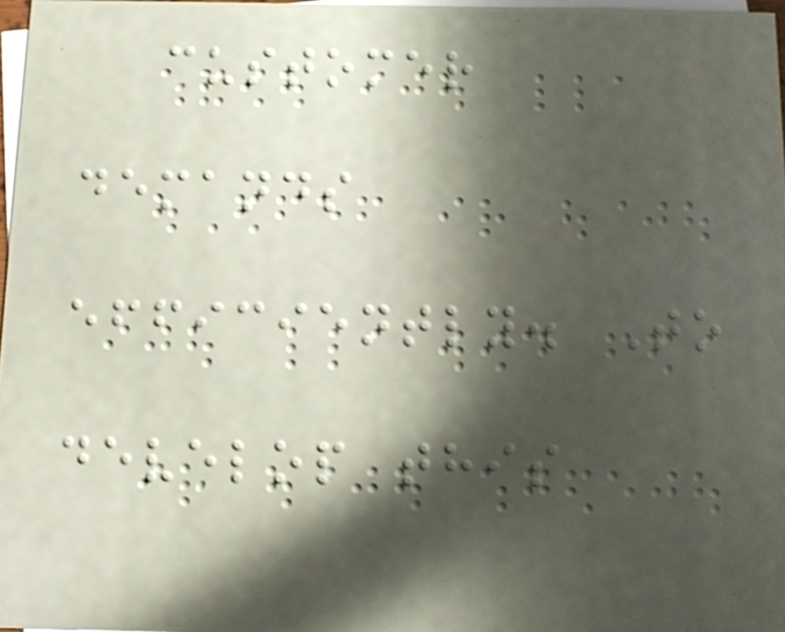customer
demands
efficiently. To
develop this
